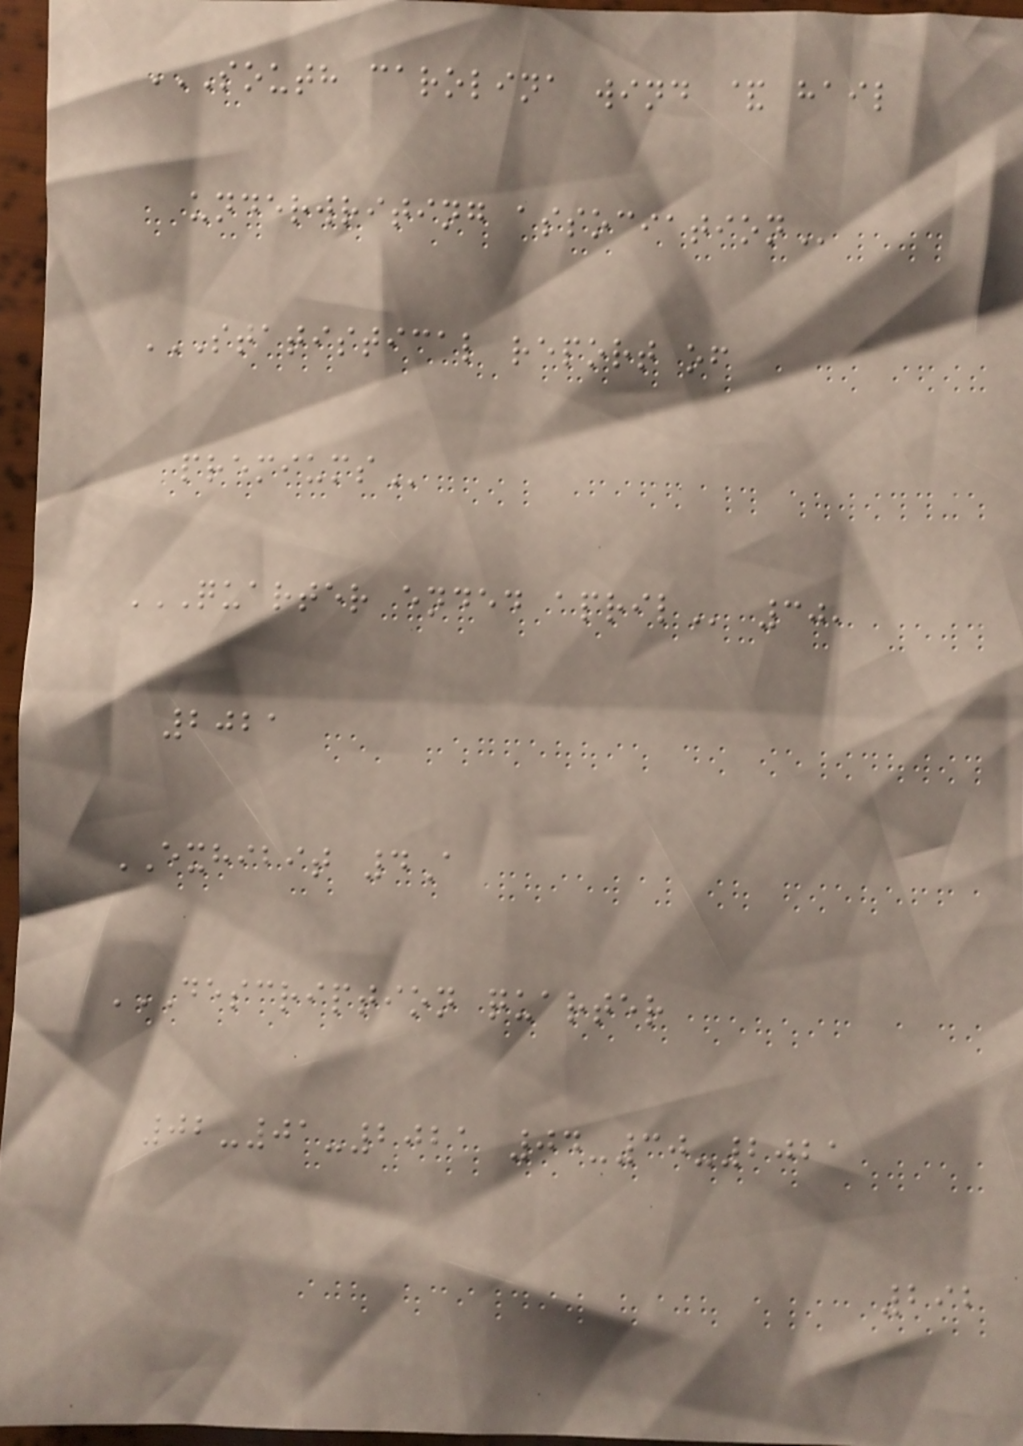SOUTH CAROLINA WIND & HAIL
UNDERWRITING ASSOCIATION
STATISTICAL REPORT OF
PREMIUMS
QUARTER ENDED APRIL 30,
2021
EXHIBIT 4A
DESCRIPTION QUARTER
02-01-2021 04-30-2021
292
